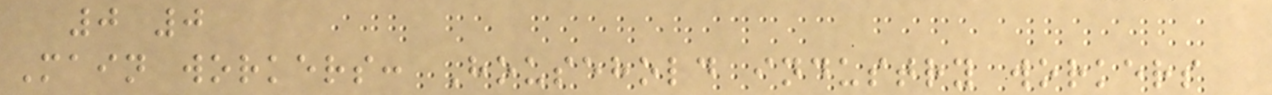0 0
Main workers: Household industry workers
